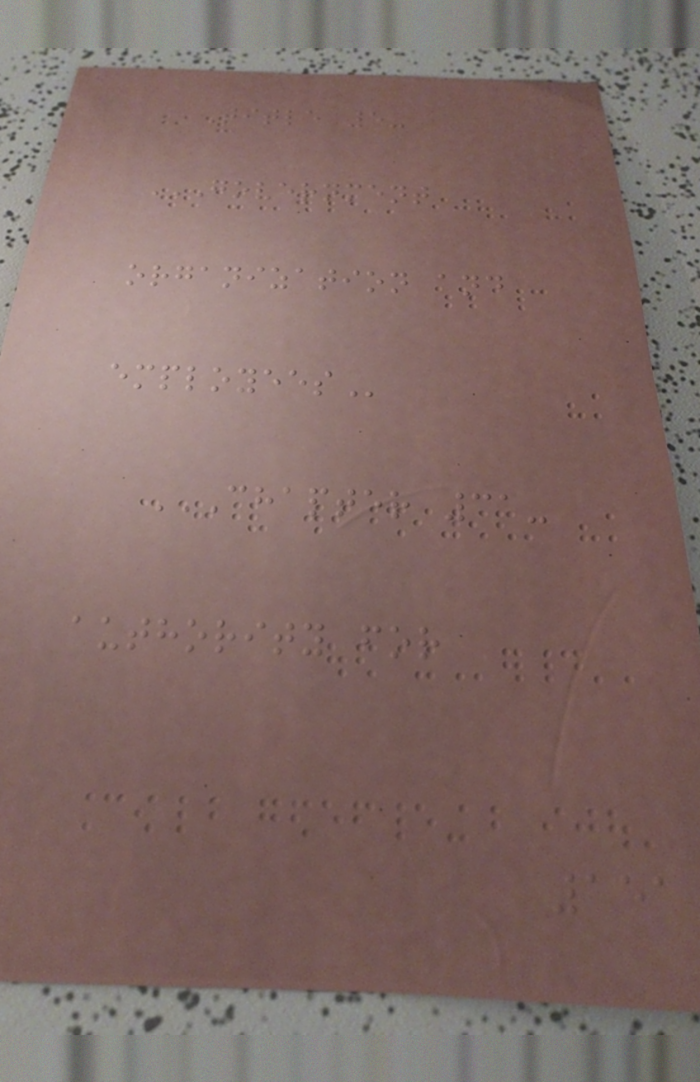Title 5-
GOVERNMENT
ORGANIZATION AND
EMPLOYEES
CHAPTER 31-
AUTHORITY FOR
151
